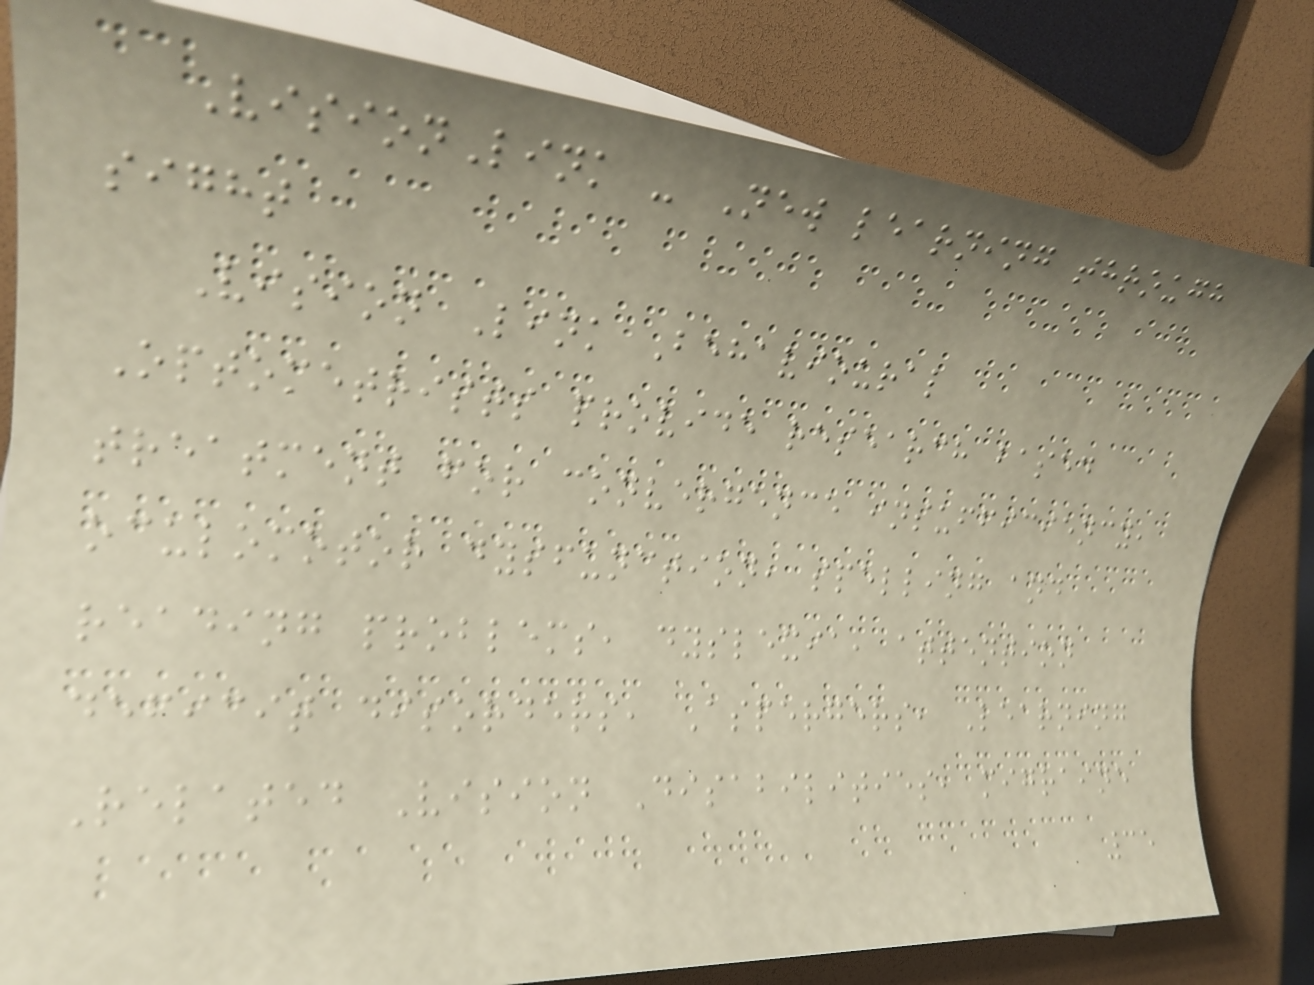VisionLink - New learning through
sight
Vision Link Behavioural
Optometrists provide research based
treatment for convergence insufficiency,
oculomotor dysfunction, spelling and
reading problems, dyslexia, attention
deficit disorders, Aspergers, Learning
Related Vision Disabilities, migraine
35
